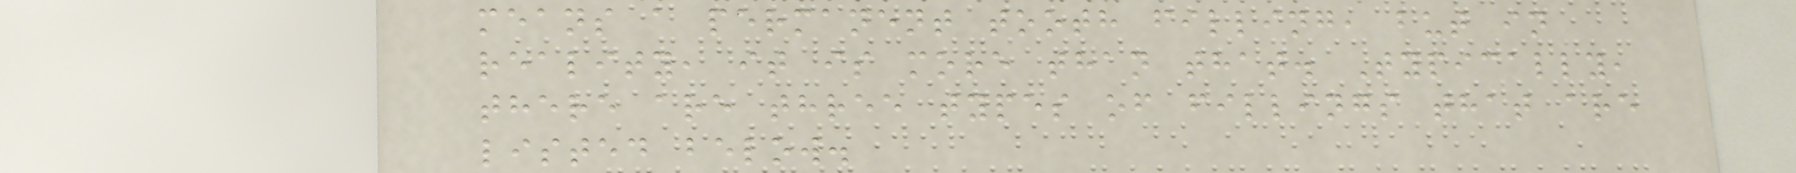means a permanent tooth filling, but in
reality, it is more than that. Typically,
there are three types of fillings that are
listed below.
